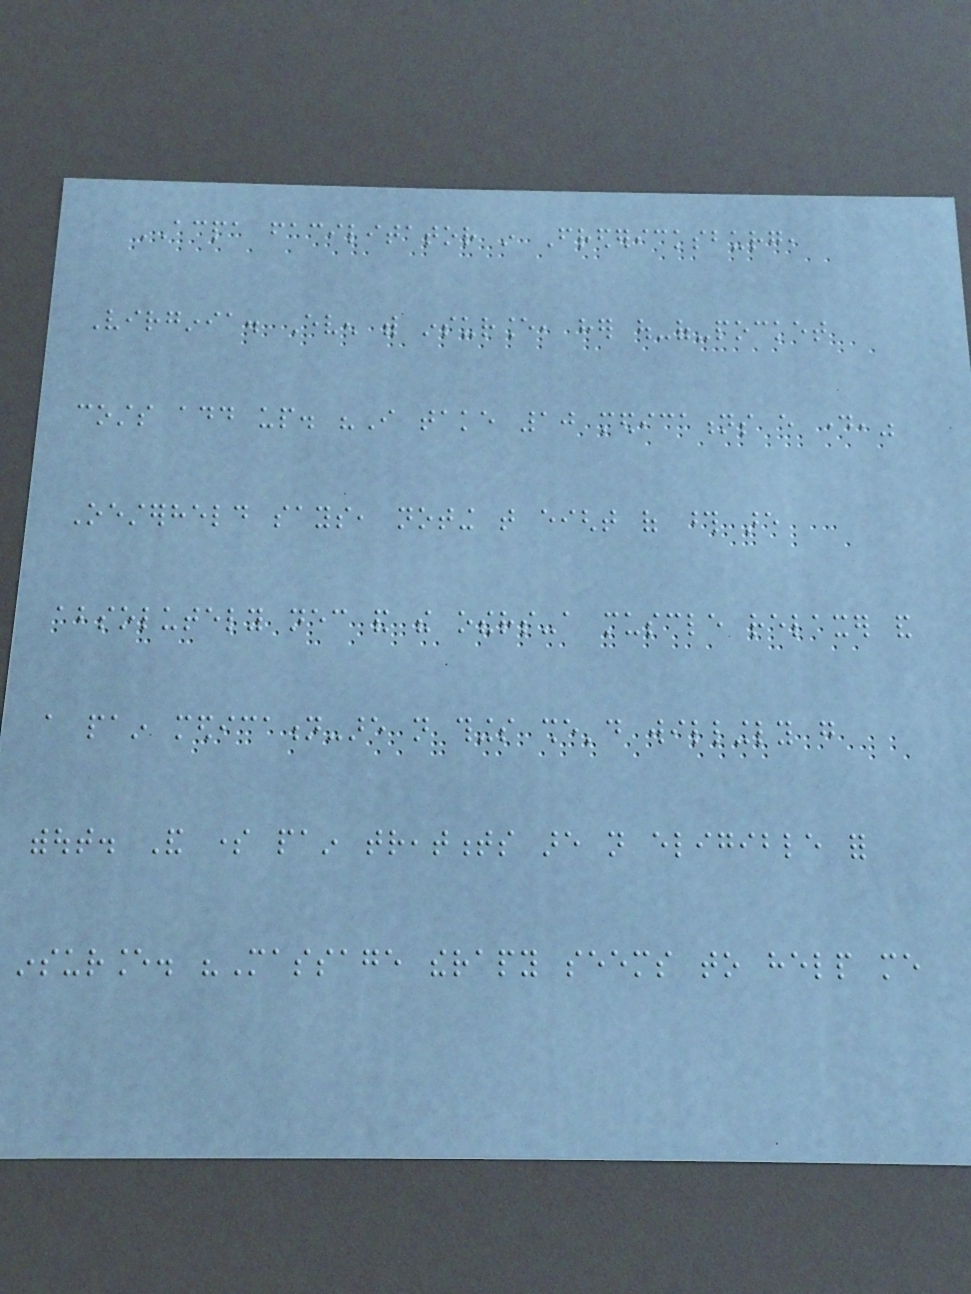ACPA facilitator in Fredericksburg,
Virginia. Even with insurance, her out-of-pocket
costs add up. "I take 10 medications every day,"
Oesterheld says, noting that eight of those are
absolutely necessary and the others-a muscle relaxer and
a pain medication-are not things she'd willingly go
without. And some pain treatments are not eligible for
insurance. "Massage therapy seems to help me
